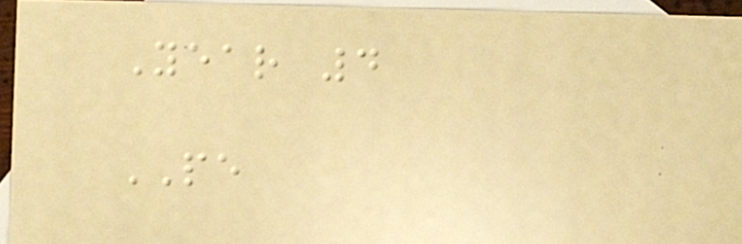Year 4
PE
